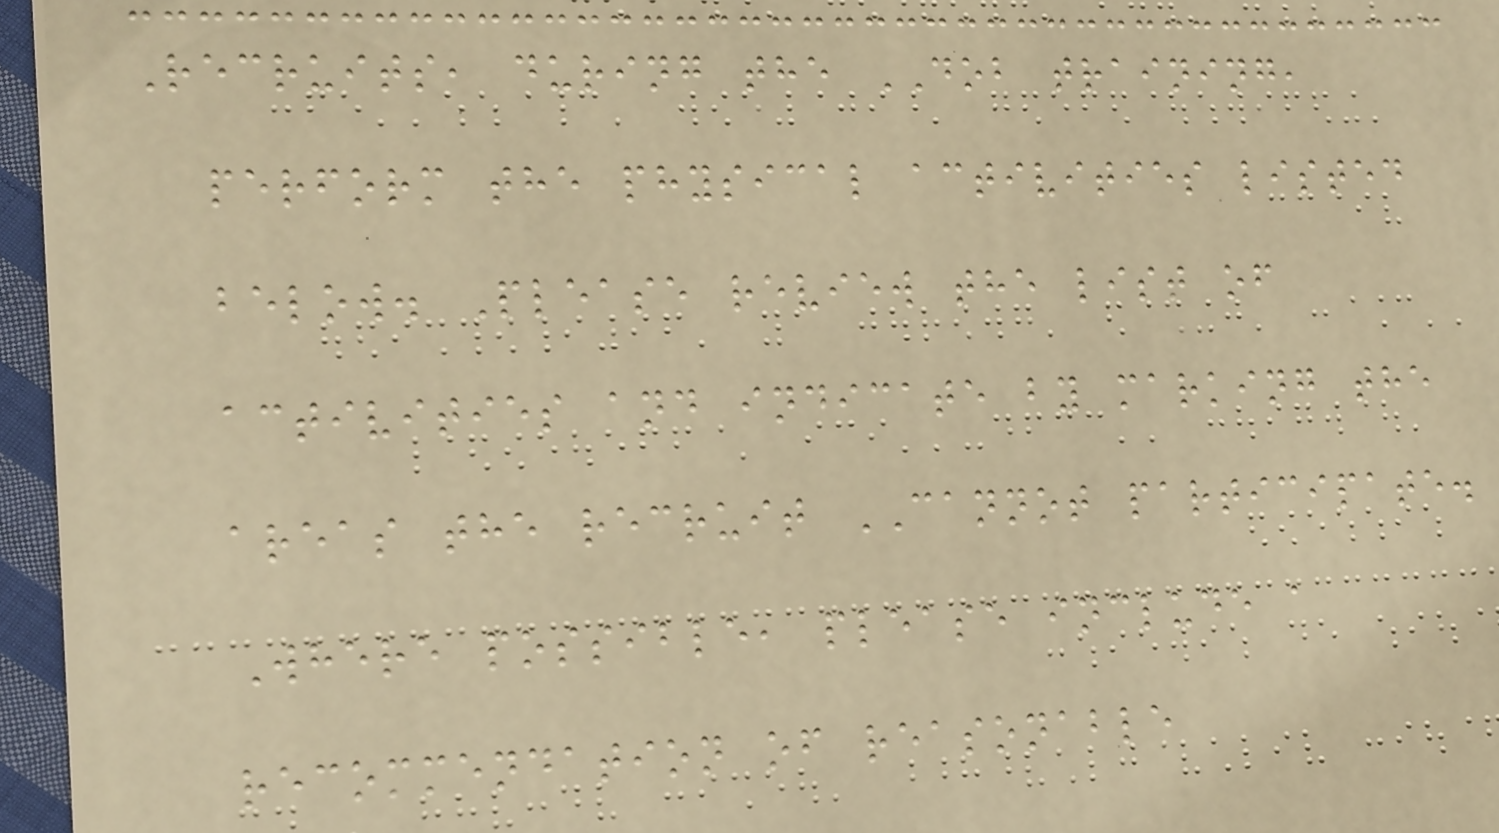Recruits, during the DOB training,
perform the physical activities listed
below. Please review the list of
activities and indicate by marking the
areas the recruit CANNOT participate.
Where possible, please include a
recommendation of reasonable
